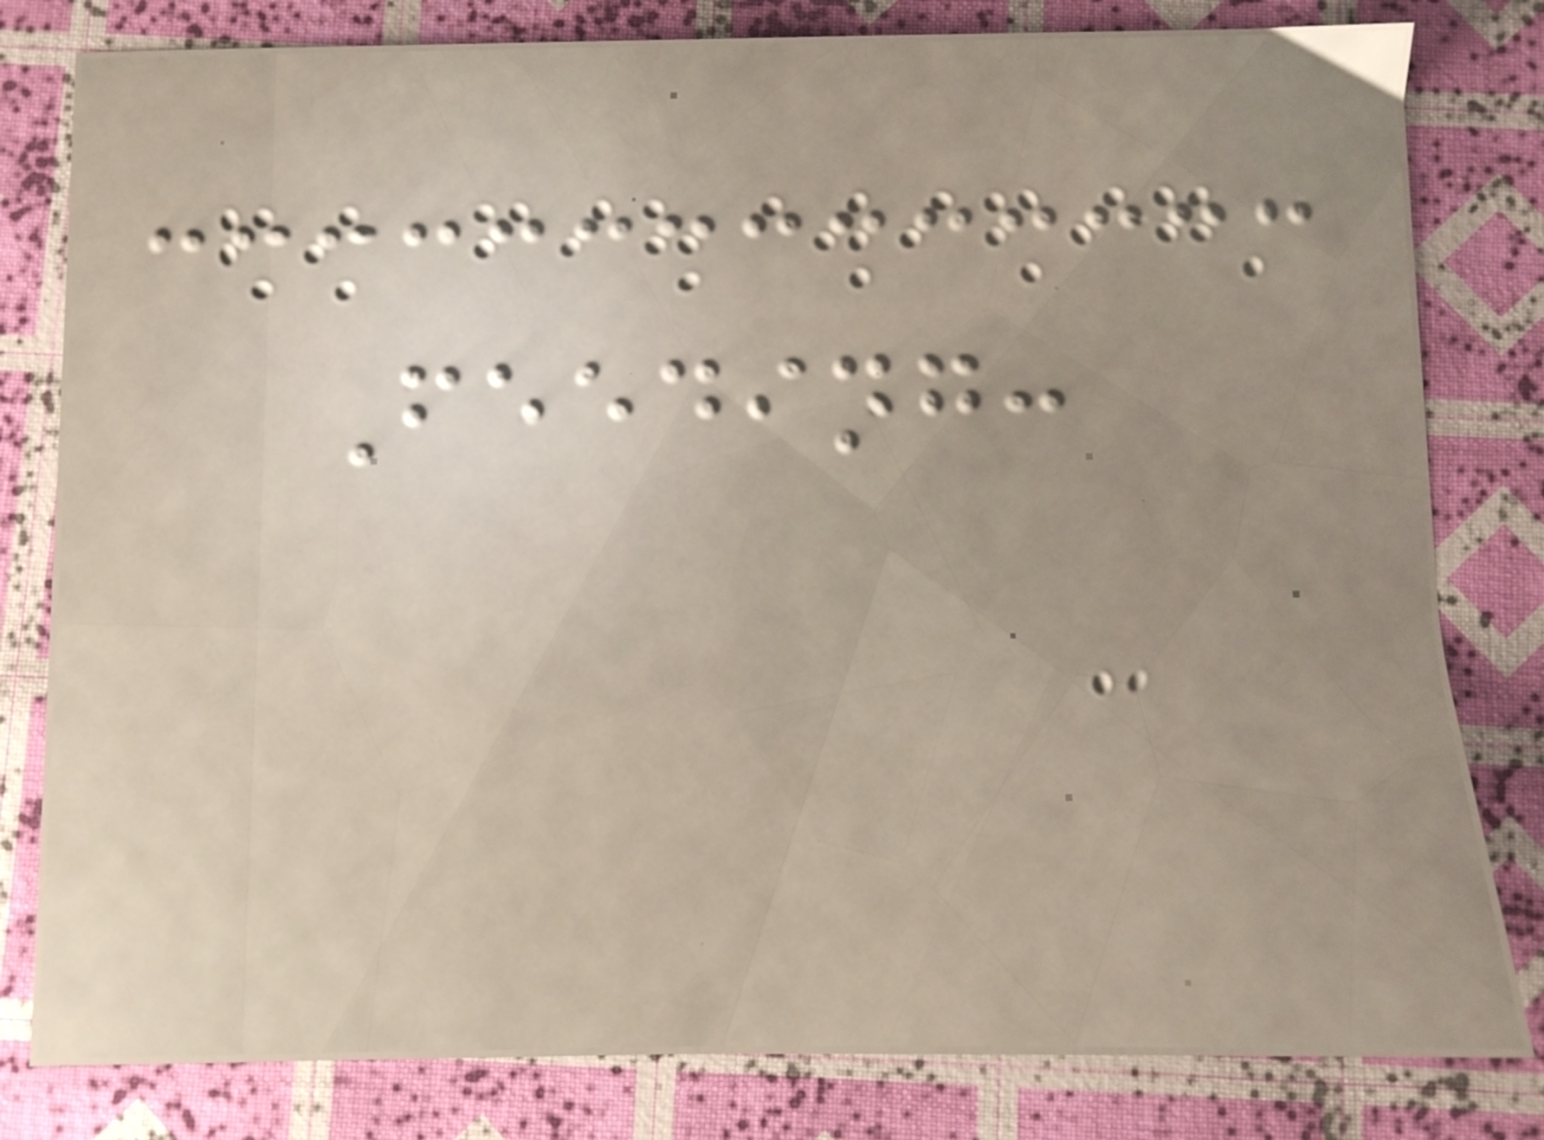Feeding:
